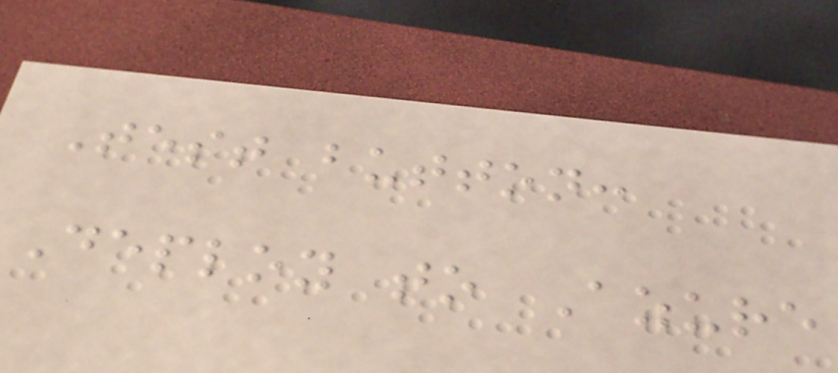Test button:
Deploy to Azure
